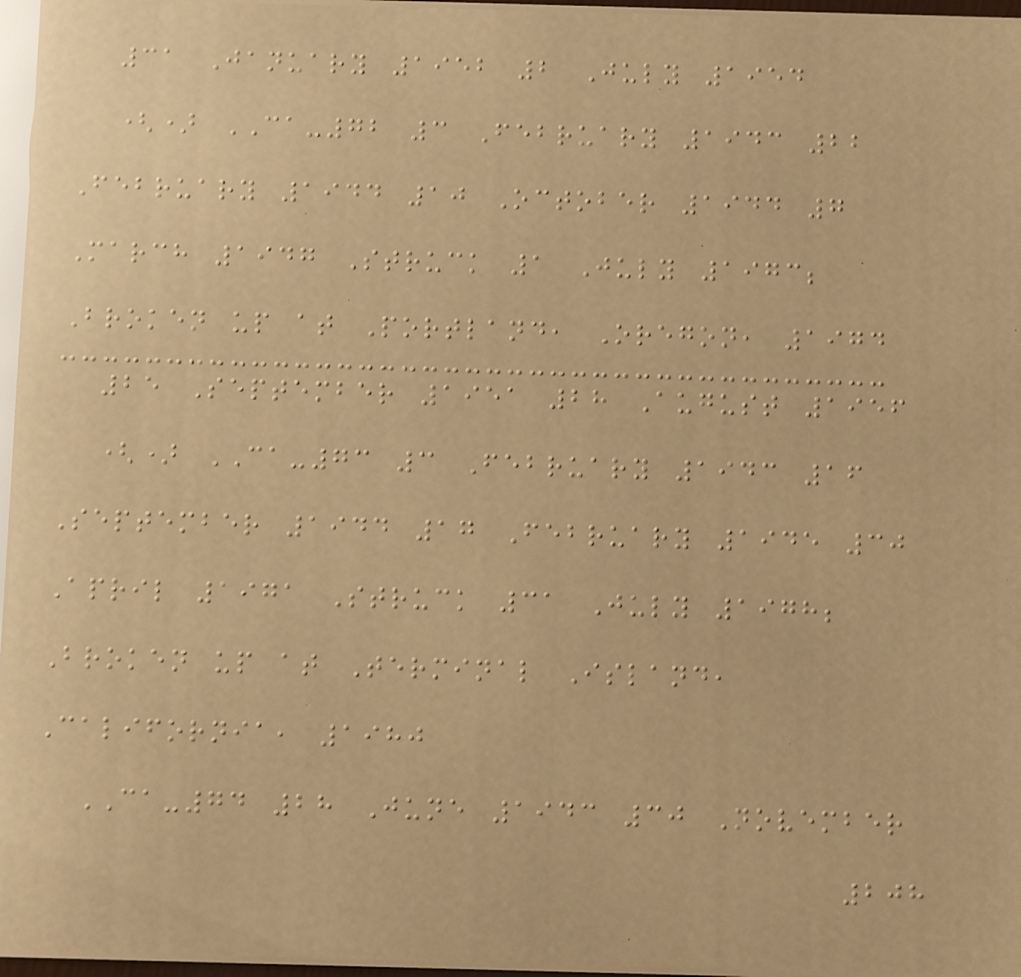31 January 1952 2 July 1954
() CA-72 3 February 1943 22
February 1944 10 October 1944 7
March 1947 Struck 1 July 1973;
Broken up at Portland, Oregon, 1974
25 September 1951 28 August 1956
() CA-73 3 February 1943 16
September 1944 17 February 1945 30
April 1971 Struck 31 July 1978;
Broken up at Terminal Island,
California, 1980
CA-74 28 June 1943 30 November
208
